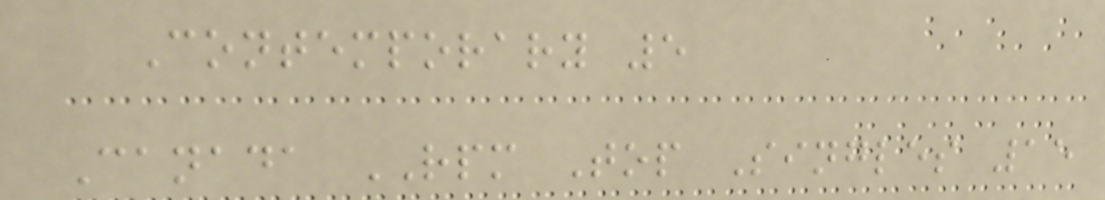Contemporary 5
Canada RPM Top Singles 15
